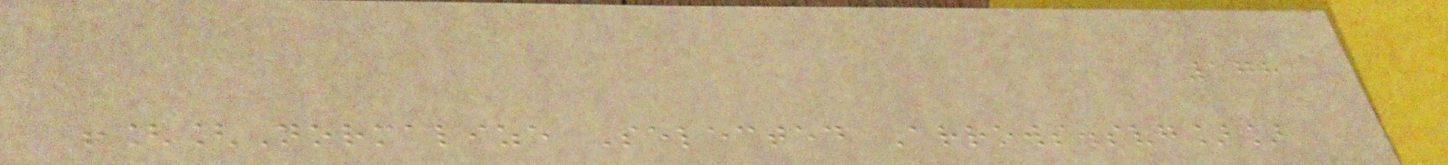178
![[Normalize Selected Arrows.svg]]
